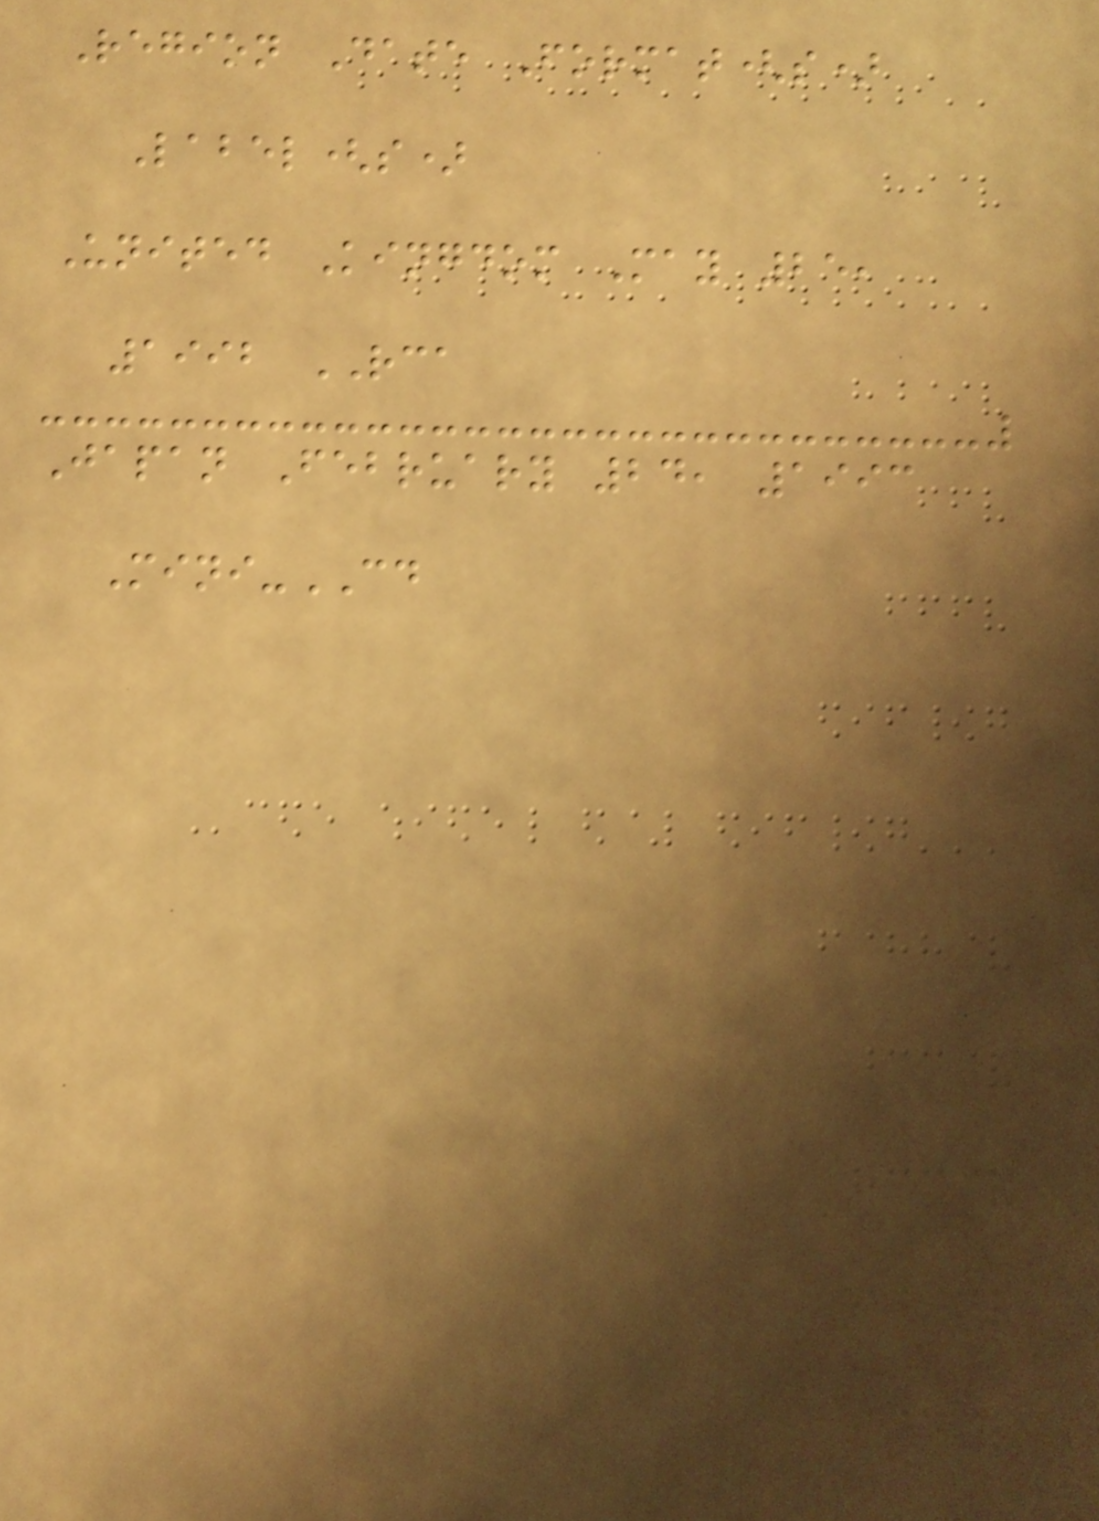Region Date Format(s)
Label(s)
United Kingdom May 25,
1992 RCA
Japan February 24, 1993
Mini-CD
